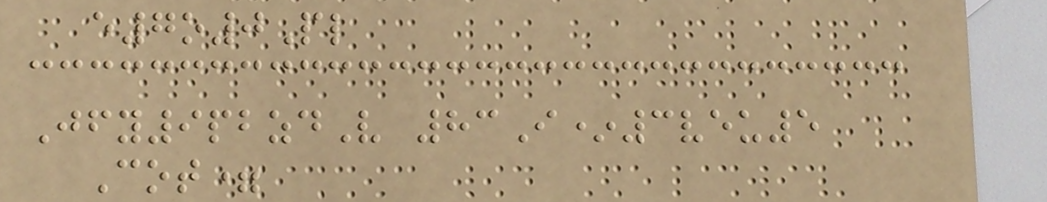e7o0Pl
Jfy9pbzdV 83I*3veu5
Cot=
